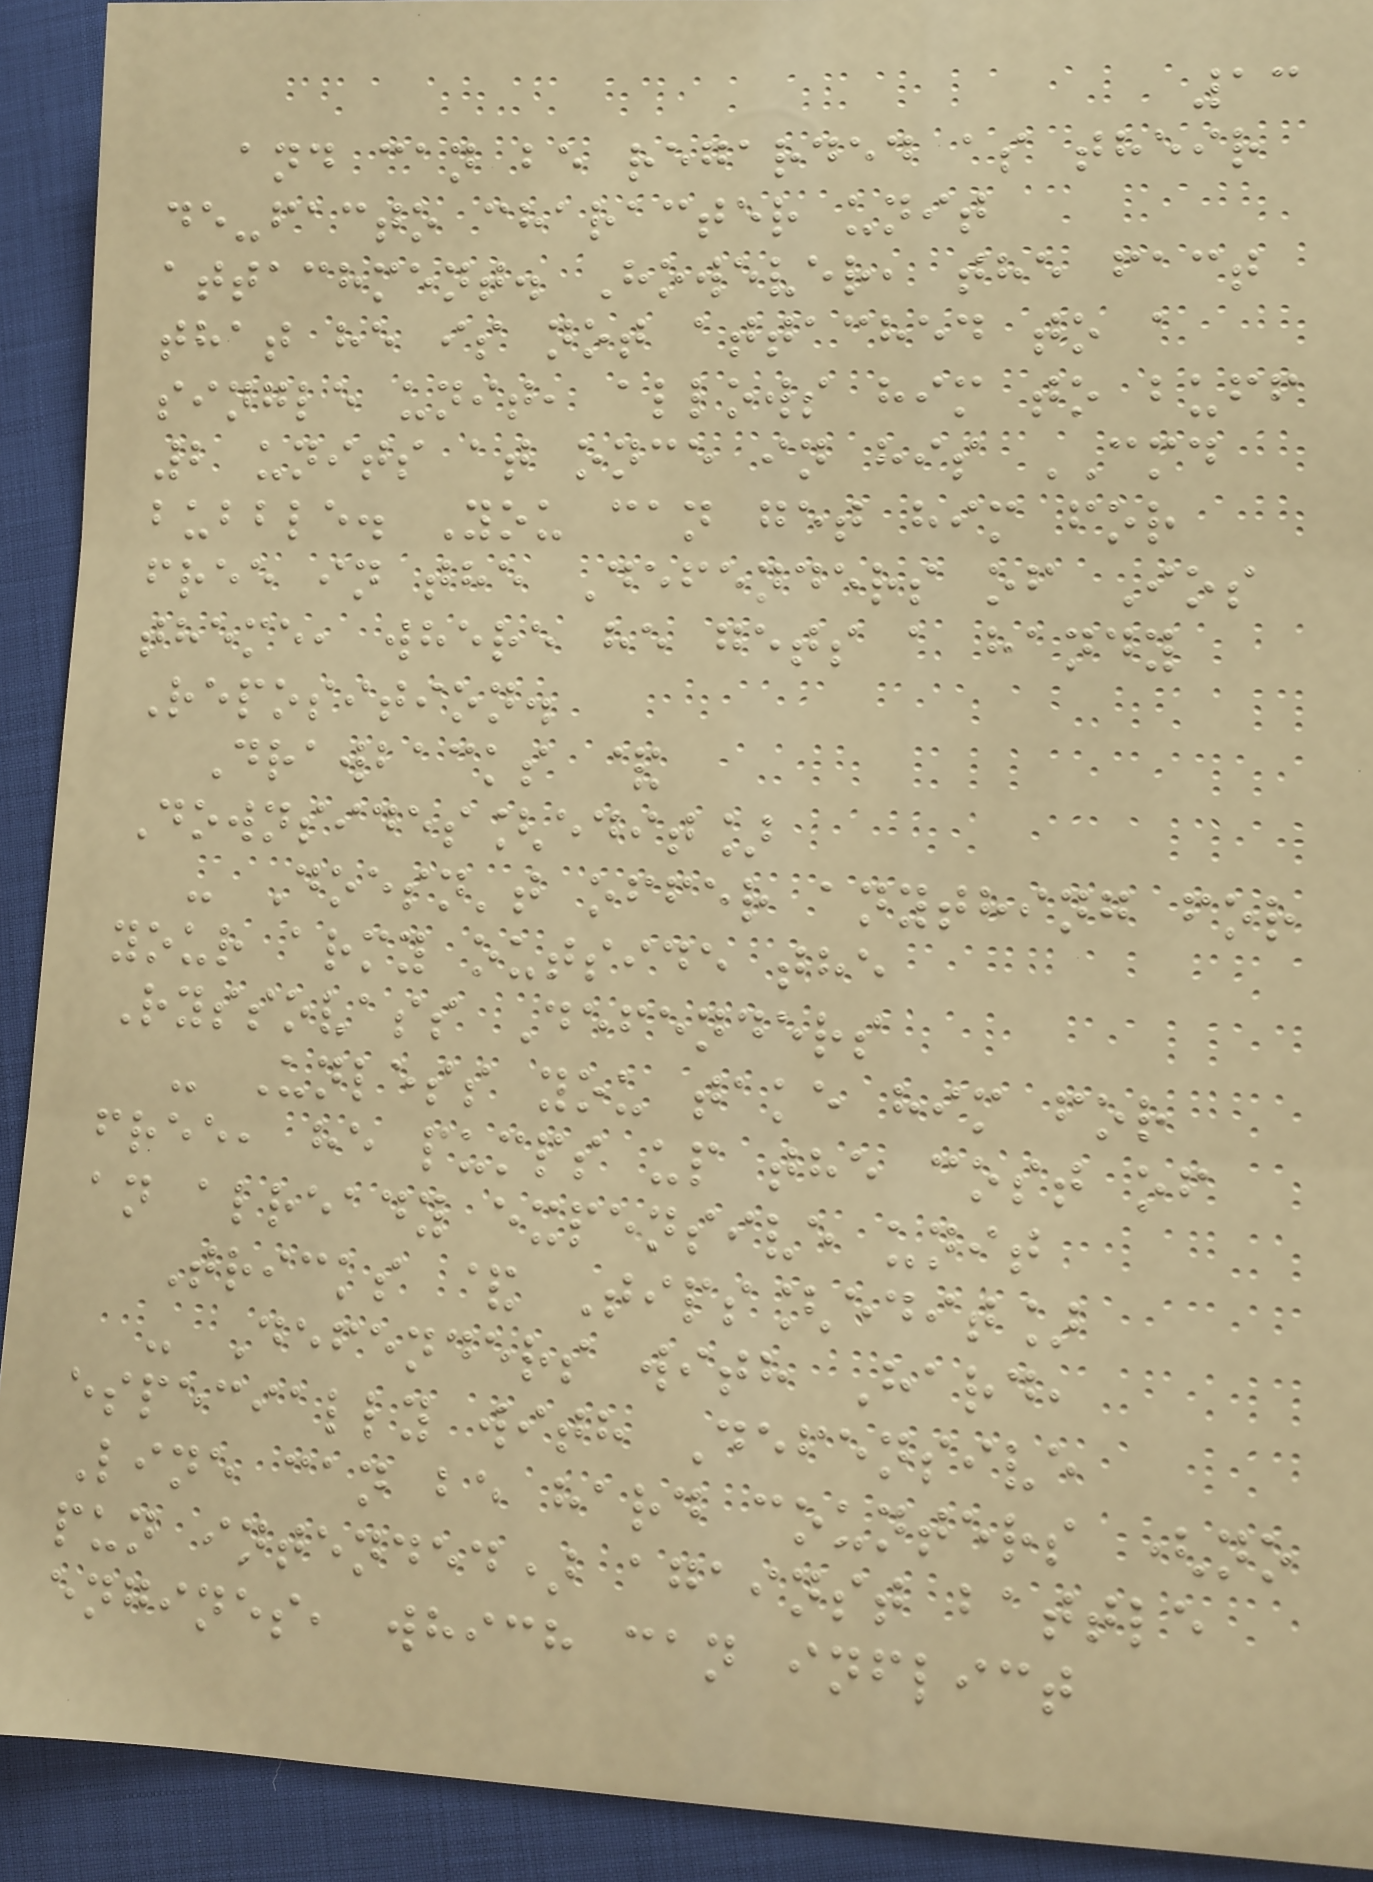13
and can be regarded as their
de-facto character unit
attachment. However, the fact
that he is not attached to a
single unit, allows him to buff
2 units at once in his CMD
bubble. You can get him for
free in the Defenders of Ios
theme, where he gets a handy
Reposition.
Drawbacks &
Downsides[edit]
- Doesn't offer anything for
your army outside the
Ryssovass Defenders
- Unless you take him for
free, he pumps up the cost of
an already expensive unit
Tricks & Tips[edit]
- Defenders with Hard,
especially with Defensive
Line can be hard counters (no
pun intended) against battle
engines, which can inflict
